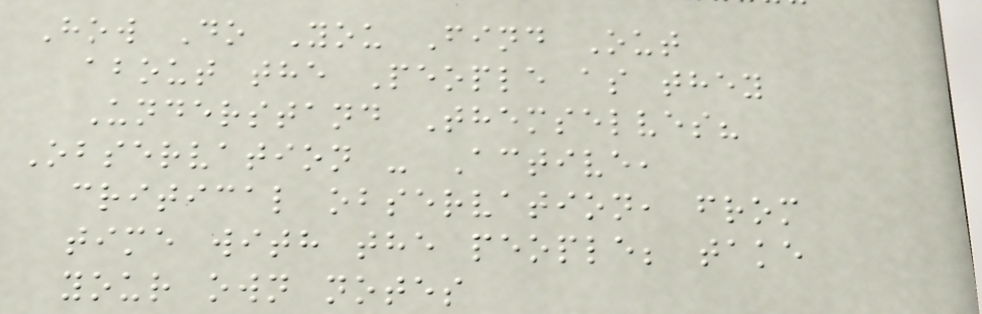How Do You Find Out
about the People as they
Understand Themselves?
Observation - Active,
critical observation, from
time with the people; take
your own notes
